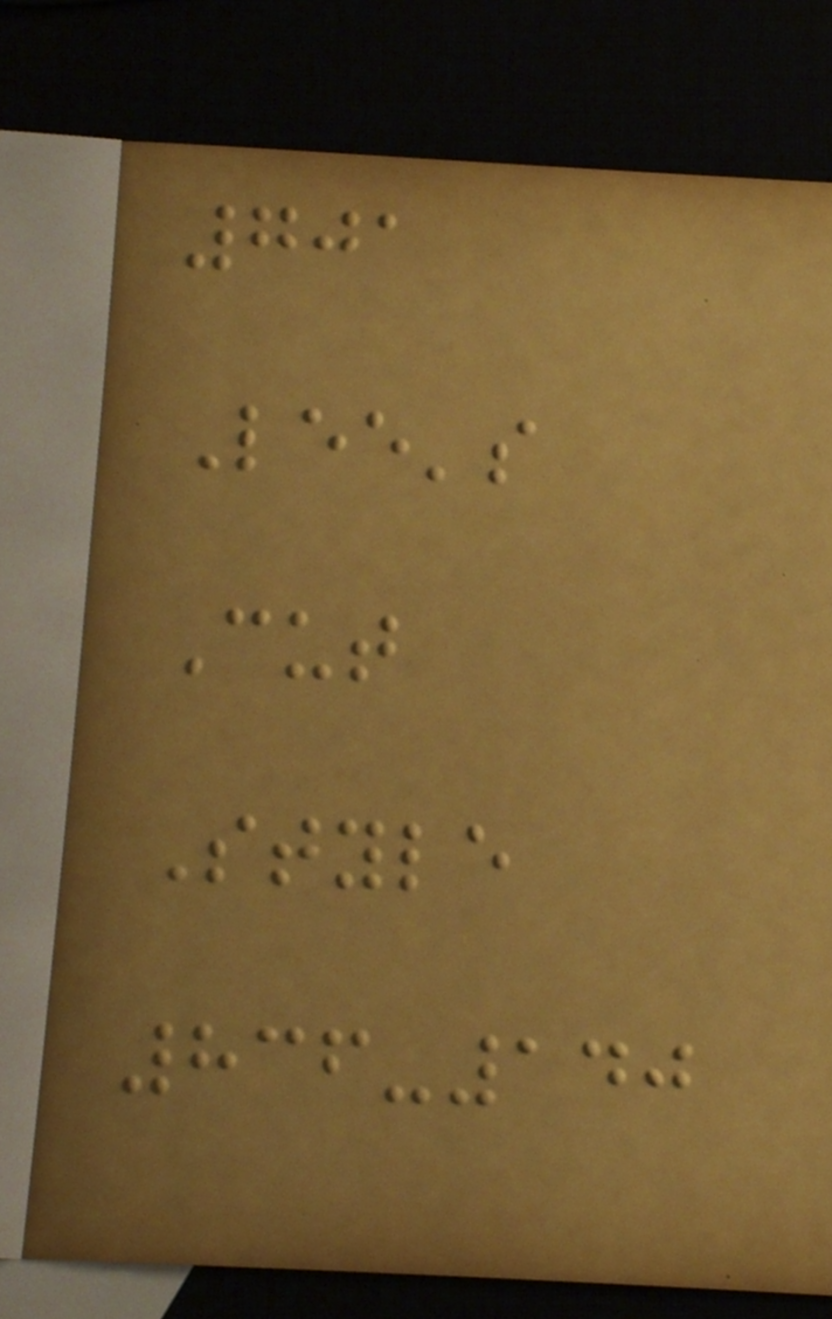701
Lee's
Cut
Style
836-140
